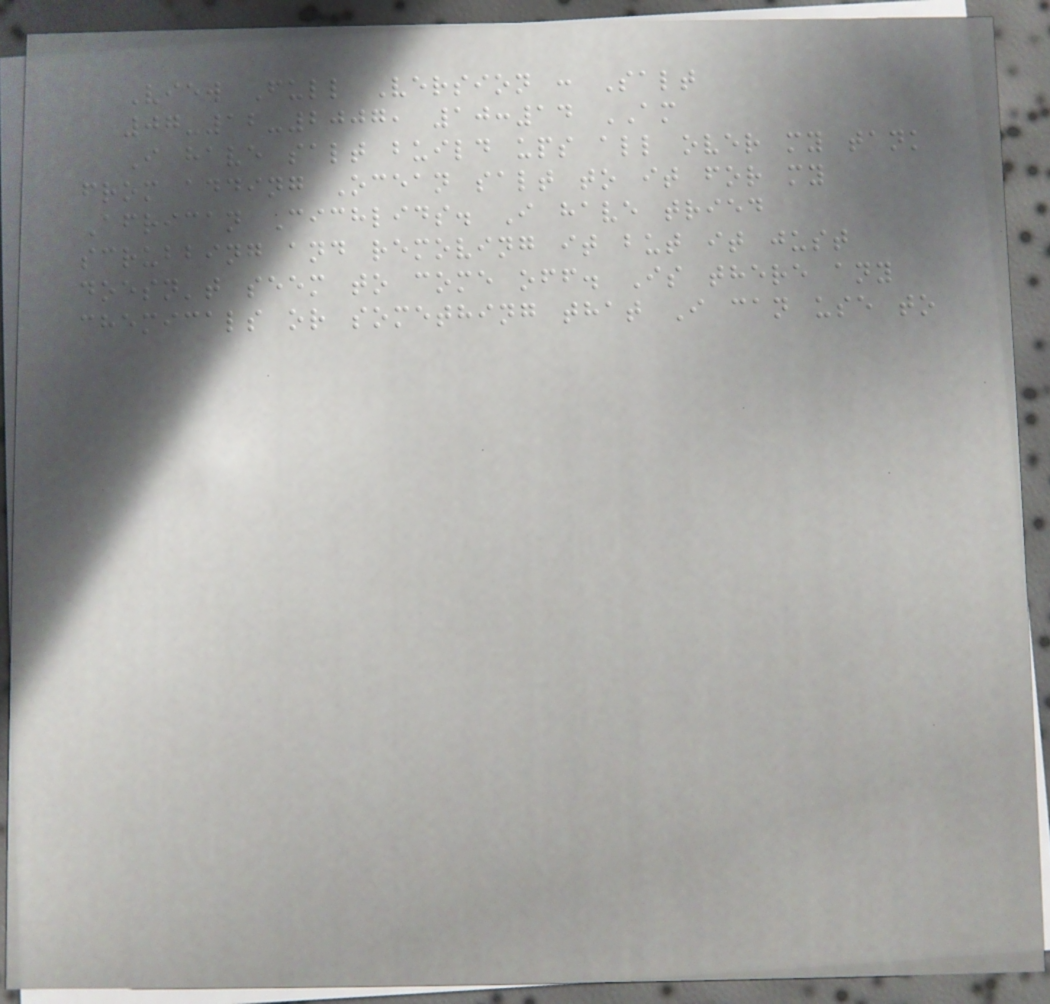View Full Version : Salt
07-12-2007, 10:14 AM
I have salt build ups all over my tank
from adding Ocean salt to it for my
African Cichlids. I have tried
scrubbing and removing it but it just
doesn't seem to come off. Is there any
chemicals or something that I can use to
